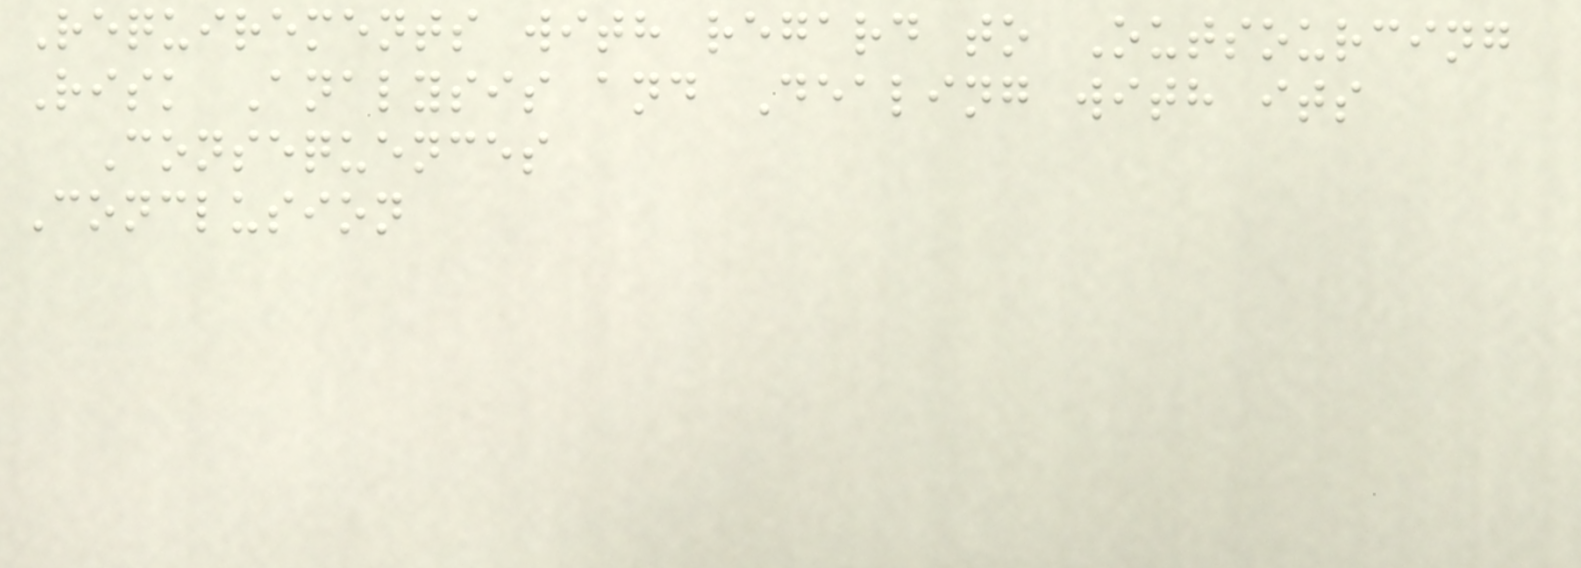Requirements with regard to Outsourcing
Risk Analysis and Dealing with its
Consequences
Conclusion
